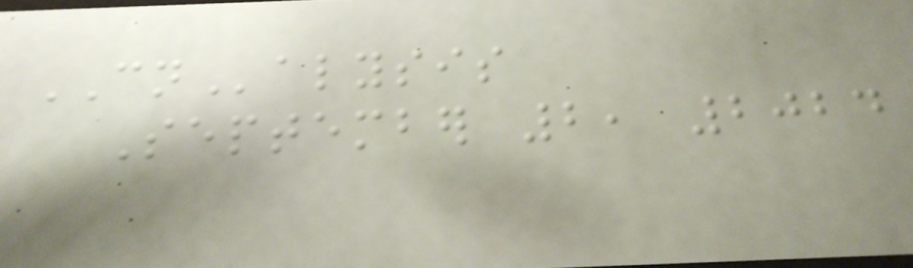CNalysis
September 2, 2024
